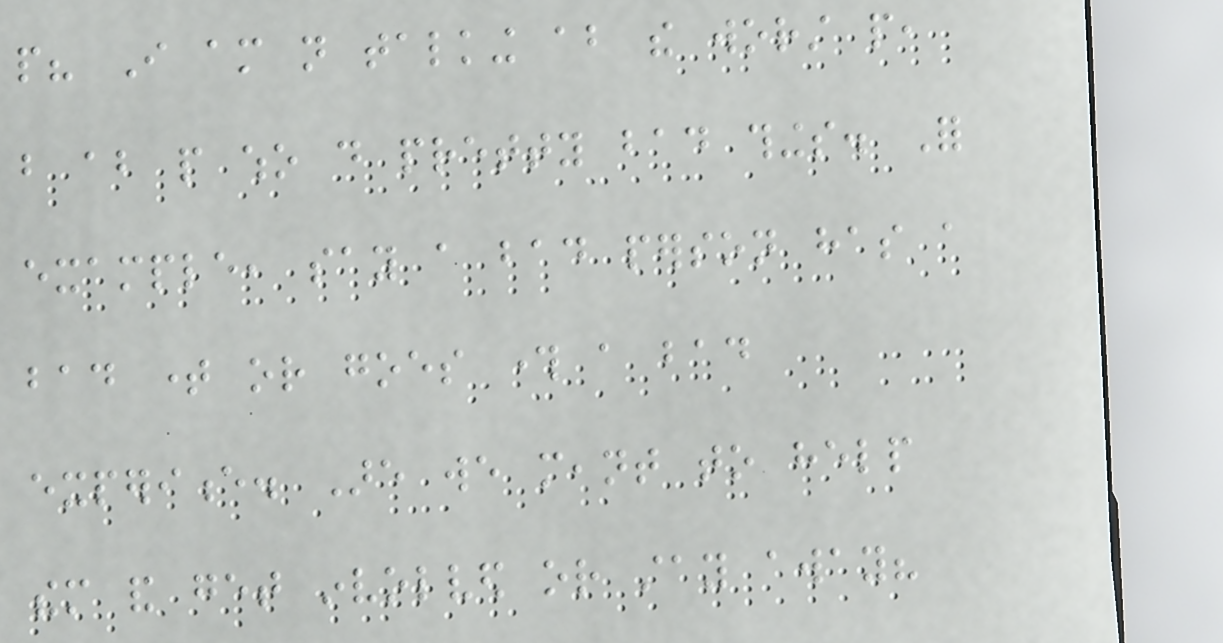people? I am not talking about the worst people,
but about people who do pretty bad things. For
example, say a bad person has a
bad time or goes through a bad
experience. Are we meant to help
them and get involved or stay away?
